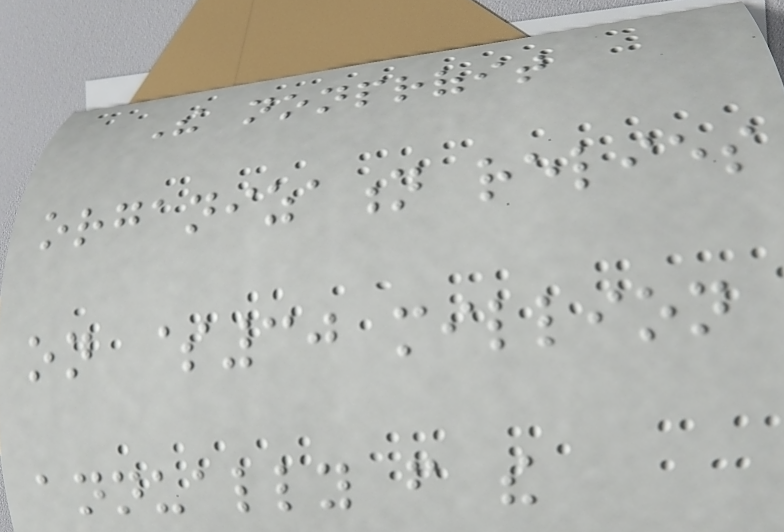The nonprofit
organization relies
on $30 million
annually from the
